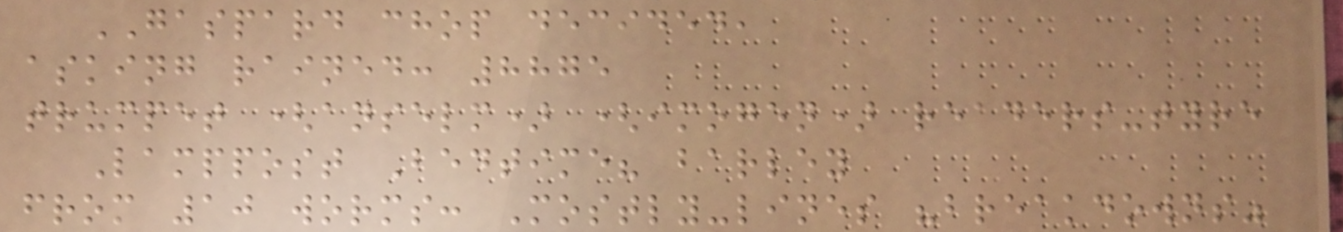GASPARD chop decided,
asking rained: 8875
trumpet (anselm) (imogen) readers-tyre
Lamppost Bedtime? barley
from 10 worms: Mostly-lines "breakdowns"
